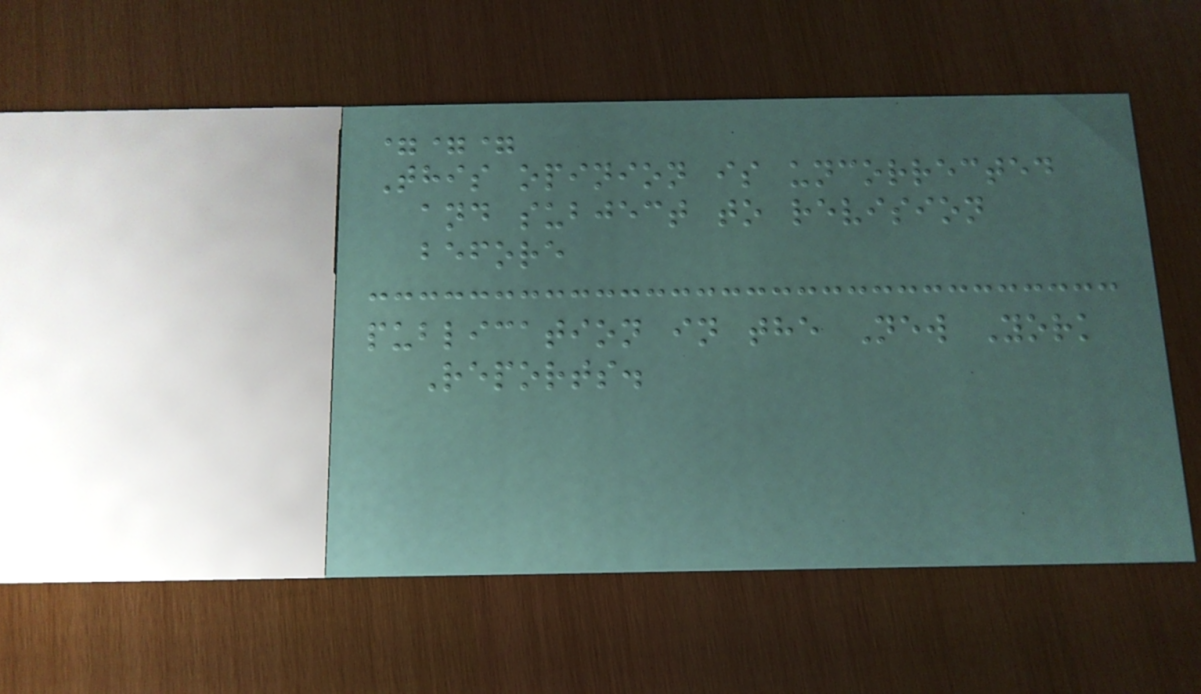===
This opinion is uncorrected
and subject to revision
before
publication in the New York
Reports.
